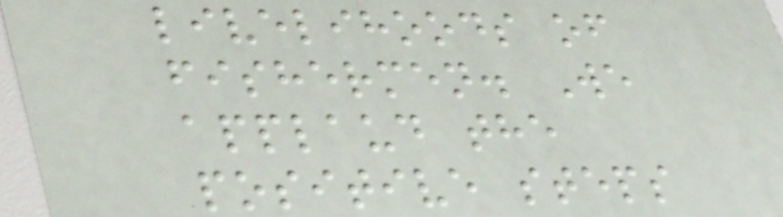livelihoods of
fishermen. We
applaud the
positive steps
